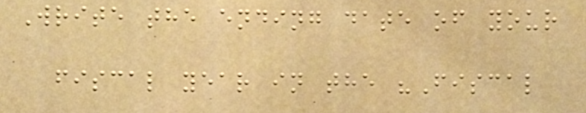Write the ending date of your
fiscal year in the "Fiscal
